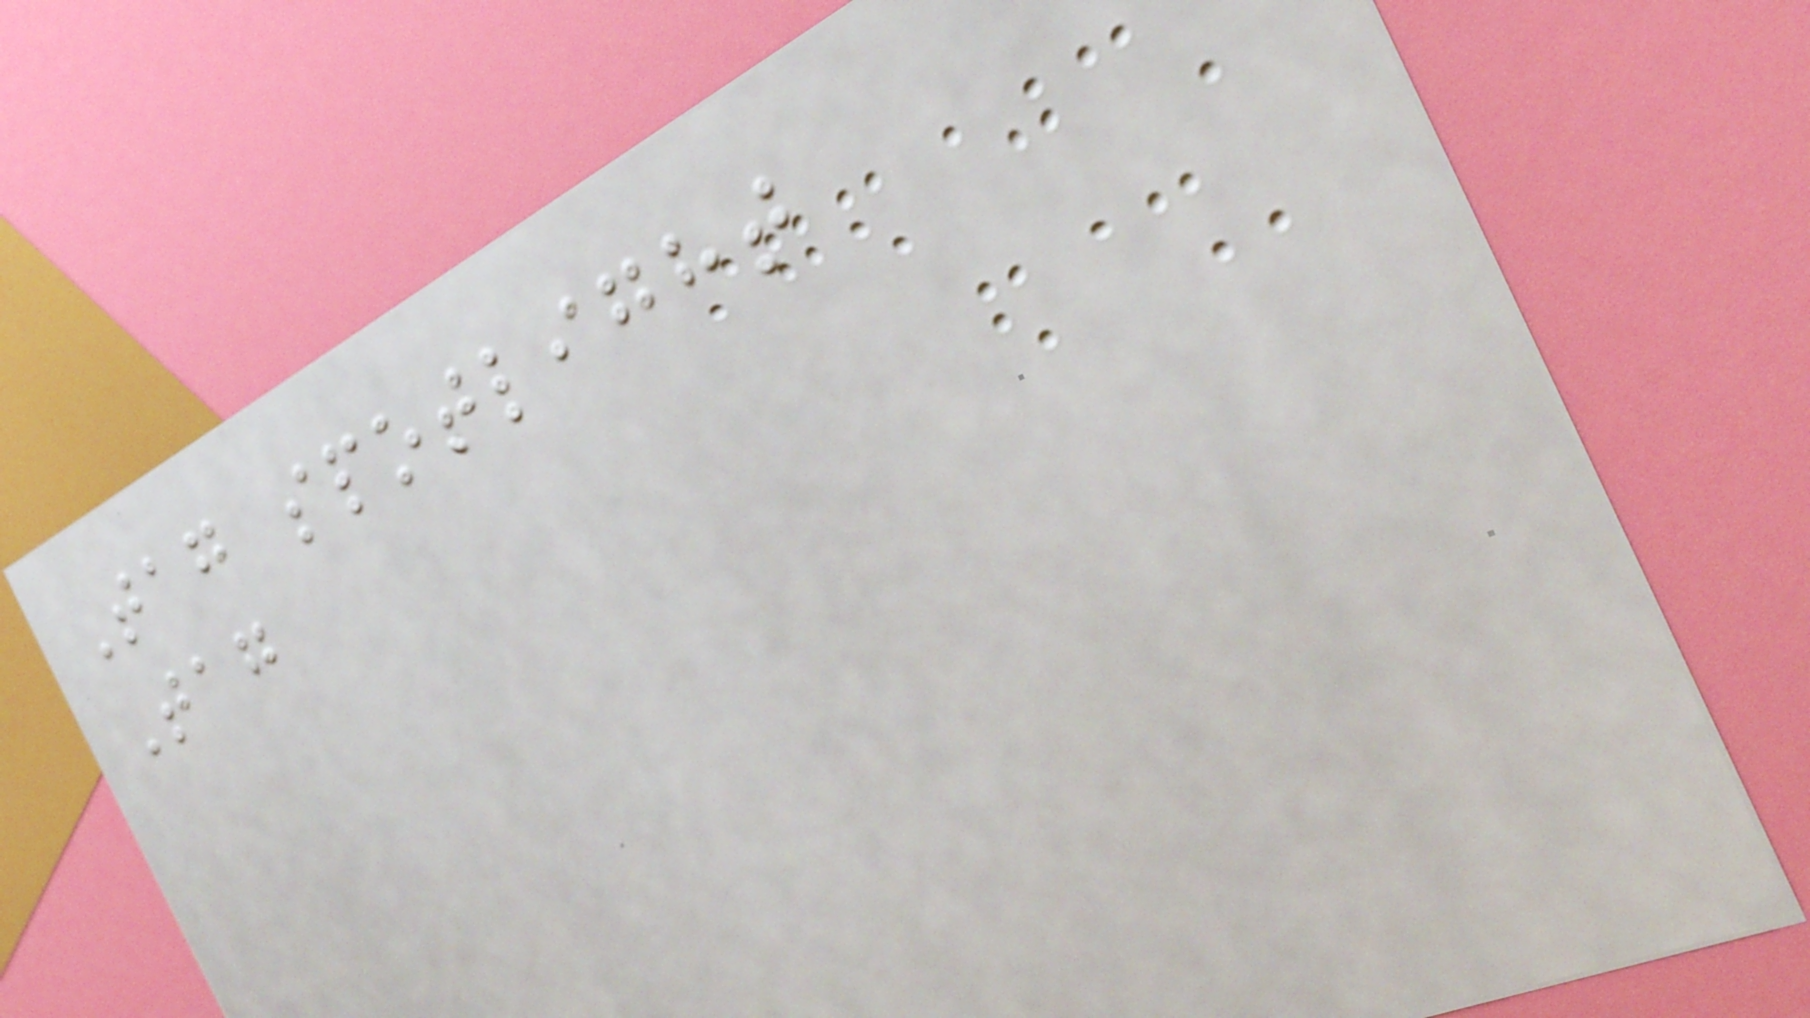Tag spotlight
Tag
